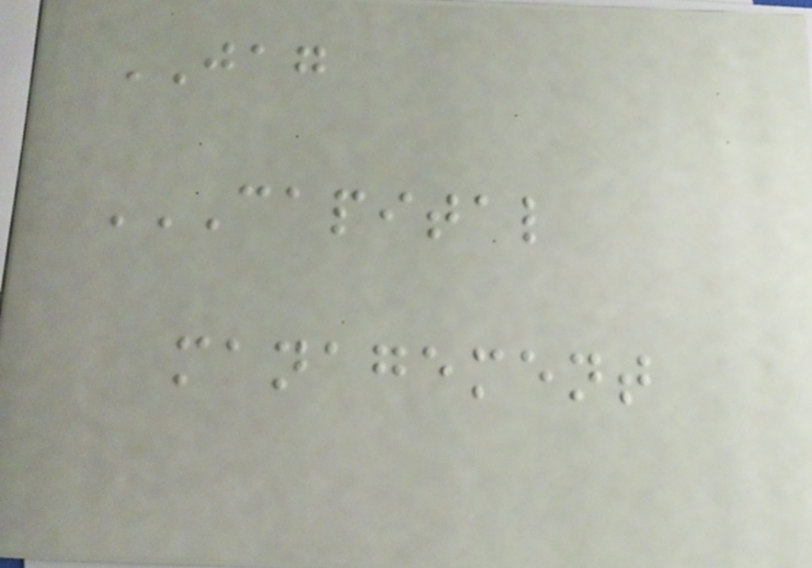JAG
CAPITAL
MANAGEMENT
